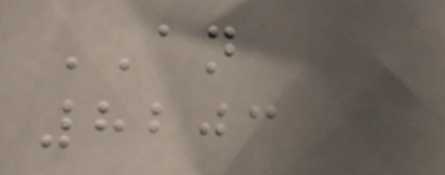AN
8203
